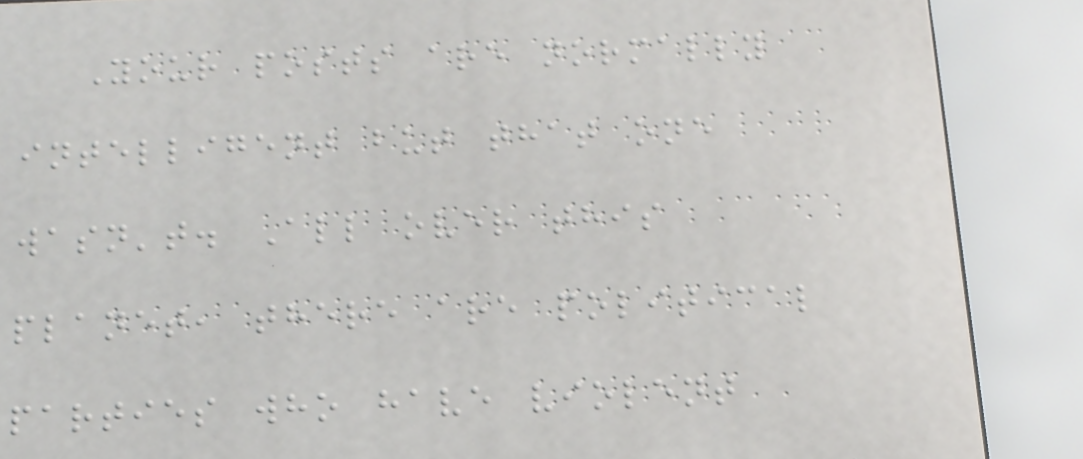Your posts are normally
intelligent but that one
wasn't. All over this
planet, there are political
parties who have violent
